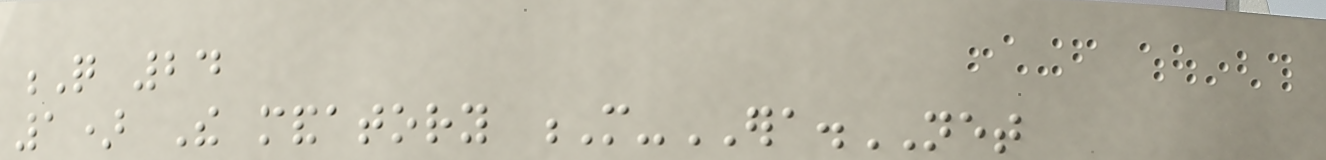Q 24
1) The mandatory M-ERA.NET
